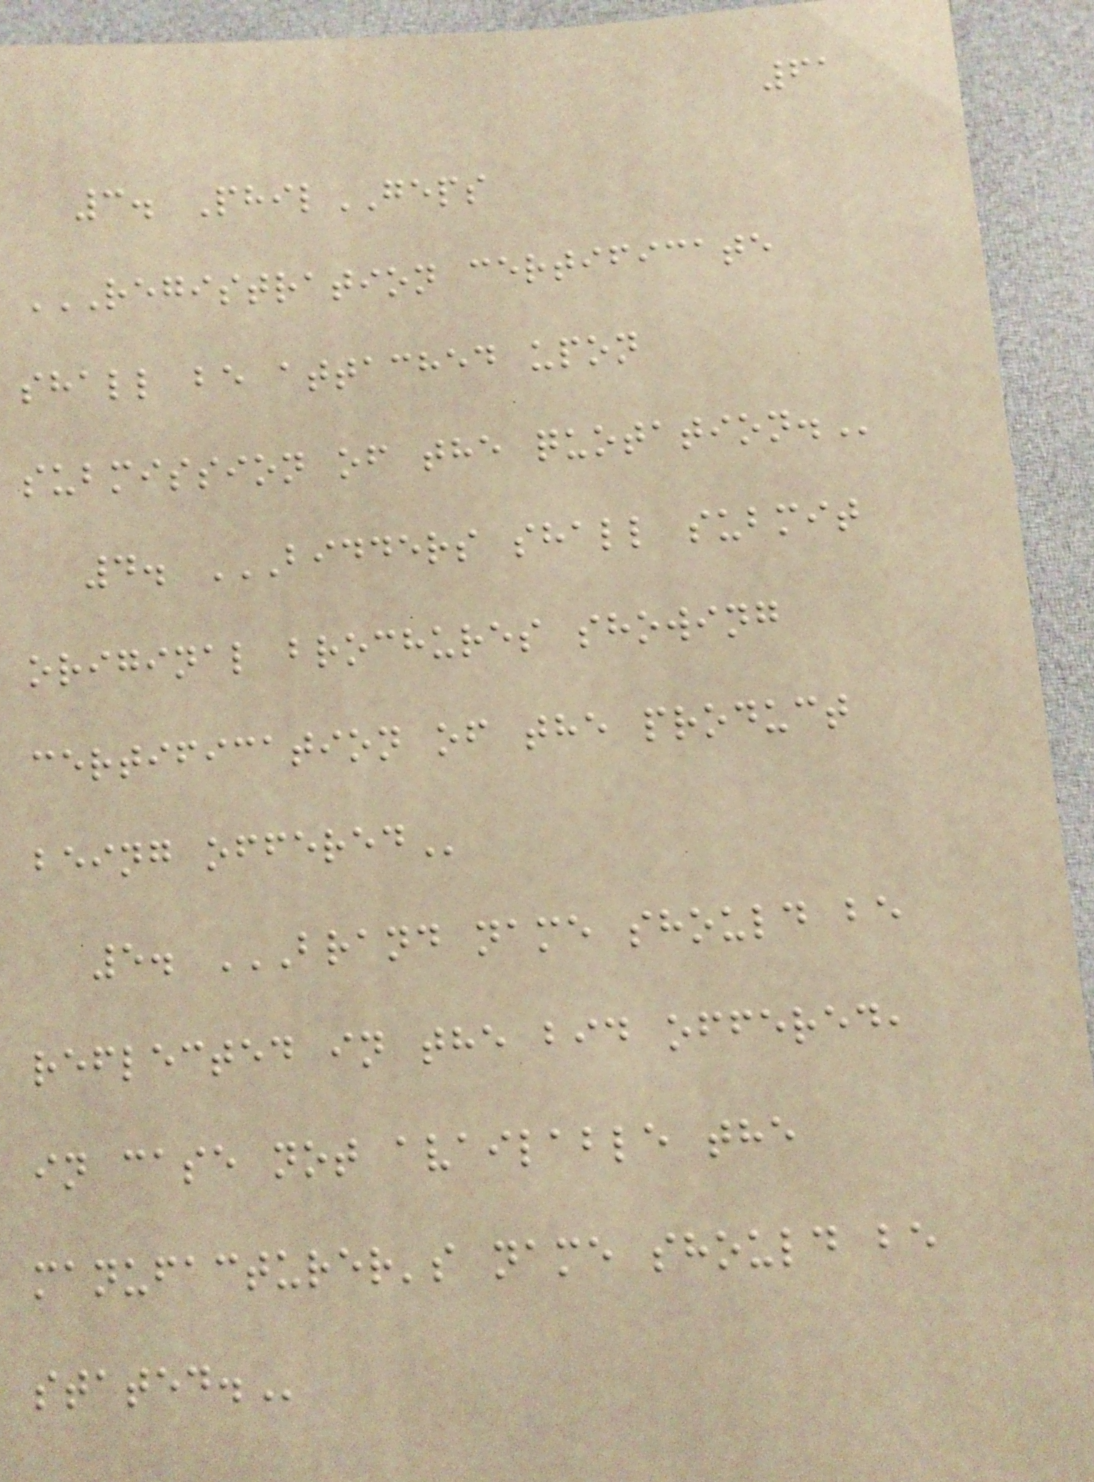61
3. PhilGEPS
REGISTRATION CERTIFICATE
SHALL BE ATTACHED UPON
SUBMISSION OF THE QUOTATION.
4. BIDDERS SHALL SUBMIT
ORIGINAL BROCHURES SHOWING
CERTIFICATION OF THE PRODUCT
BEING OFFERED
5. BRAND NAME SHOULD BE
REFLECTED IN THE BID OFFERED,
IN CASE NOT AVAILABLE THE
MANUFACTURER'S NAME SHOULD BE
STATED.
